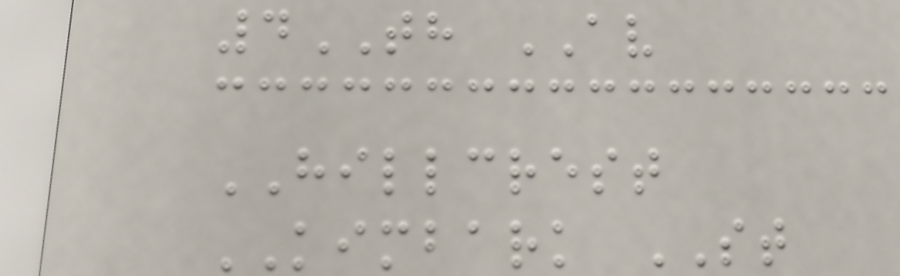4TH AV
HILLCREST
KIMBARK ST
